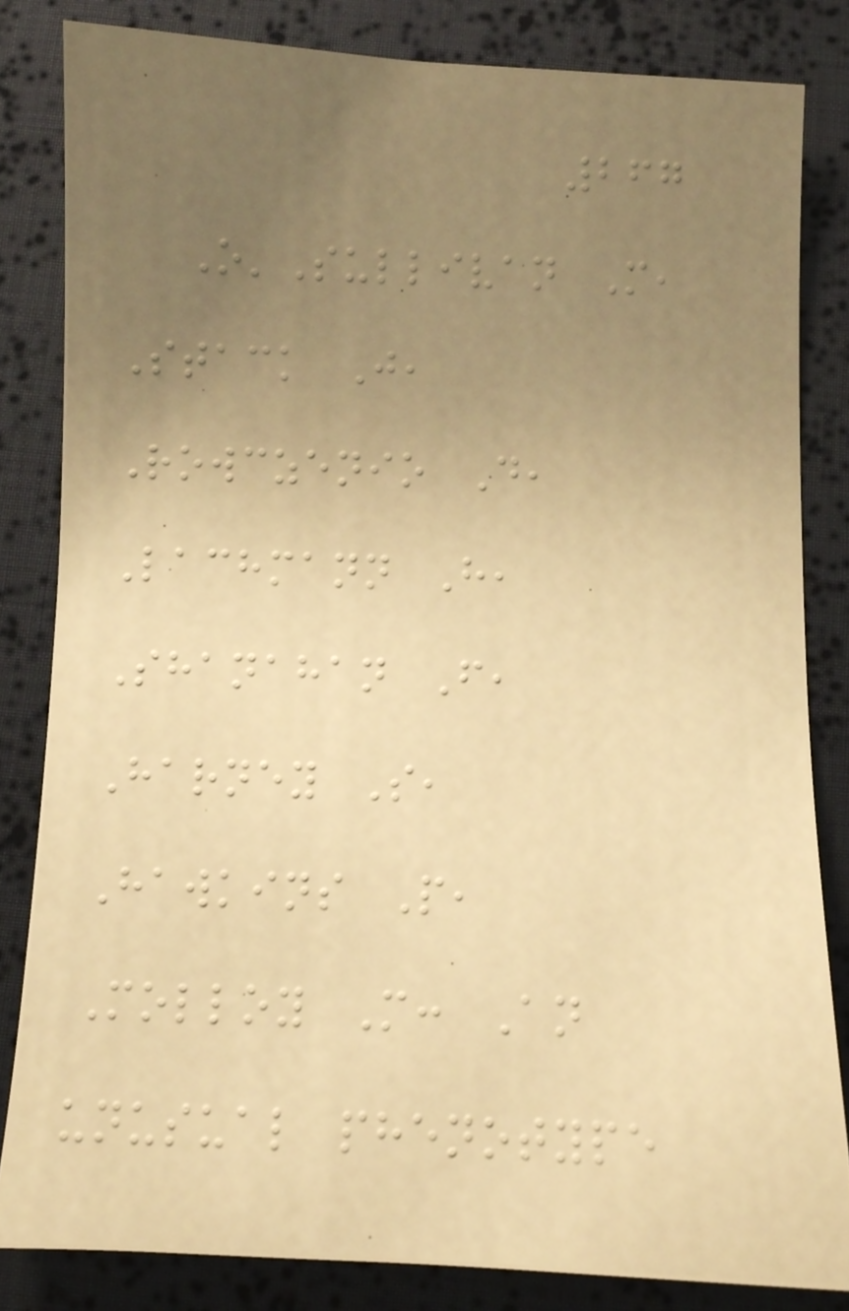267
O'Sullivan M,
Stack J,
Rowczenio D,
Lachmann H,
Shanahan F,
Harney S,
Hawkins P,
Molloy M: An
unusual phenotype
